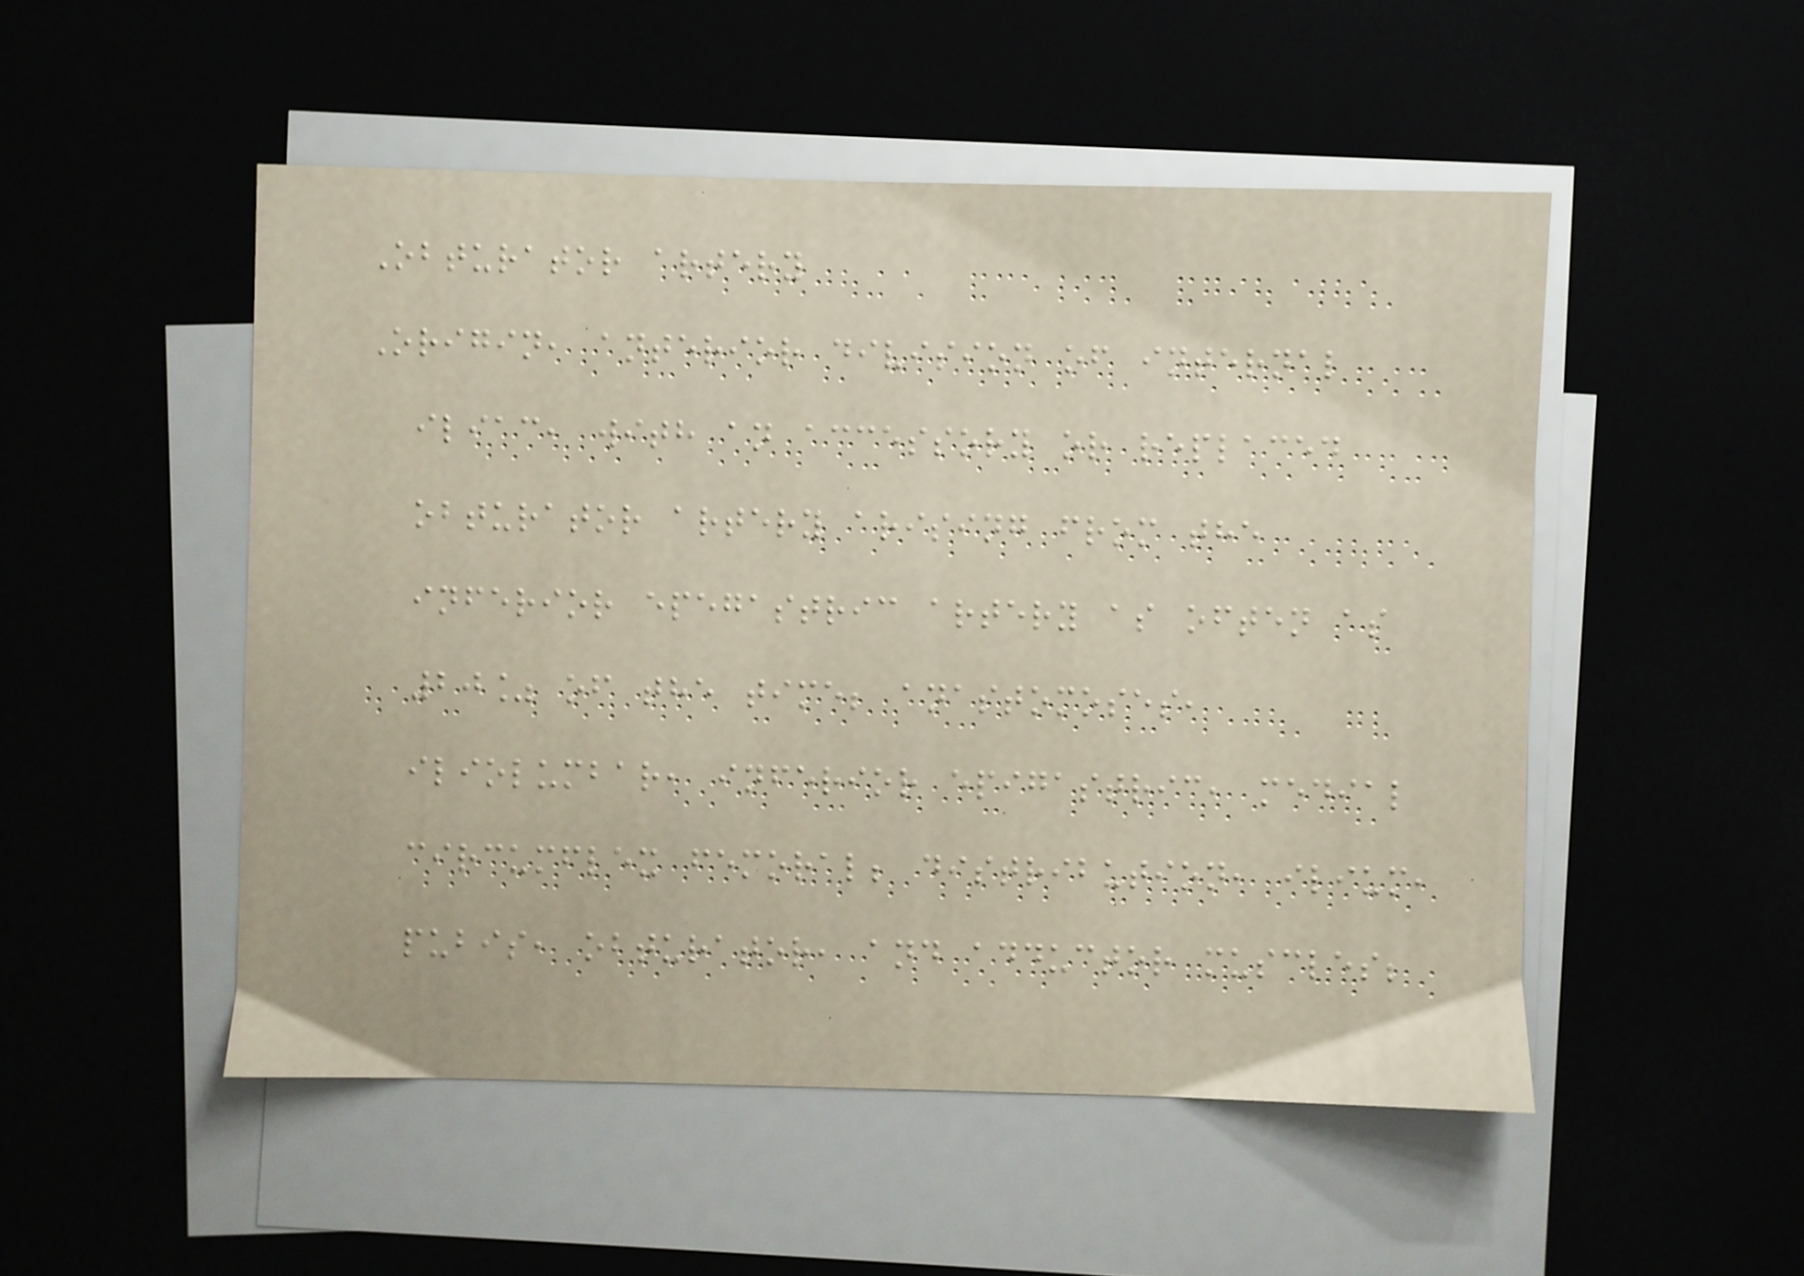Obturator artery
Origin, anterior division of internal
iliac, with an accessory or replaced
obturator artery arising from the
inferior epegastric artery as often as
20% of the time; anastomoses,
iliolumbar, inferior epigastric, medial
circumflex femoral; distribution, ilium,
pubis, obturator, and adductor muscles;
